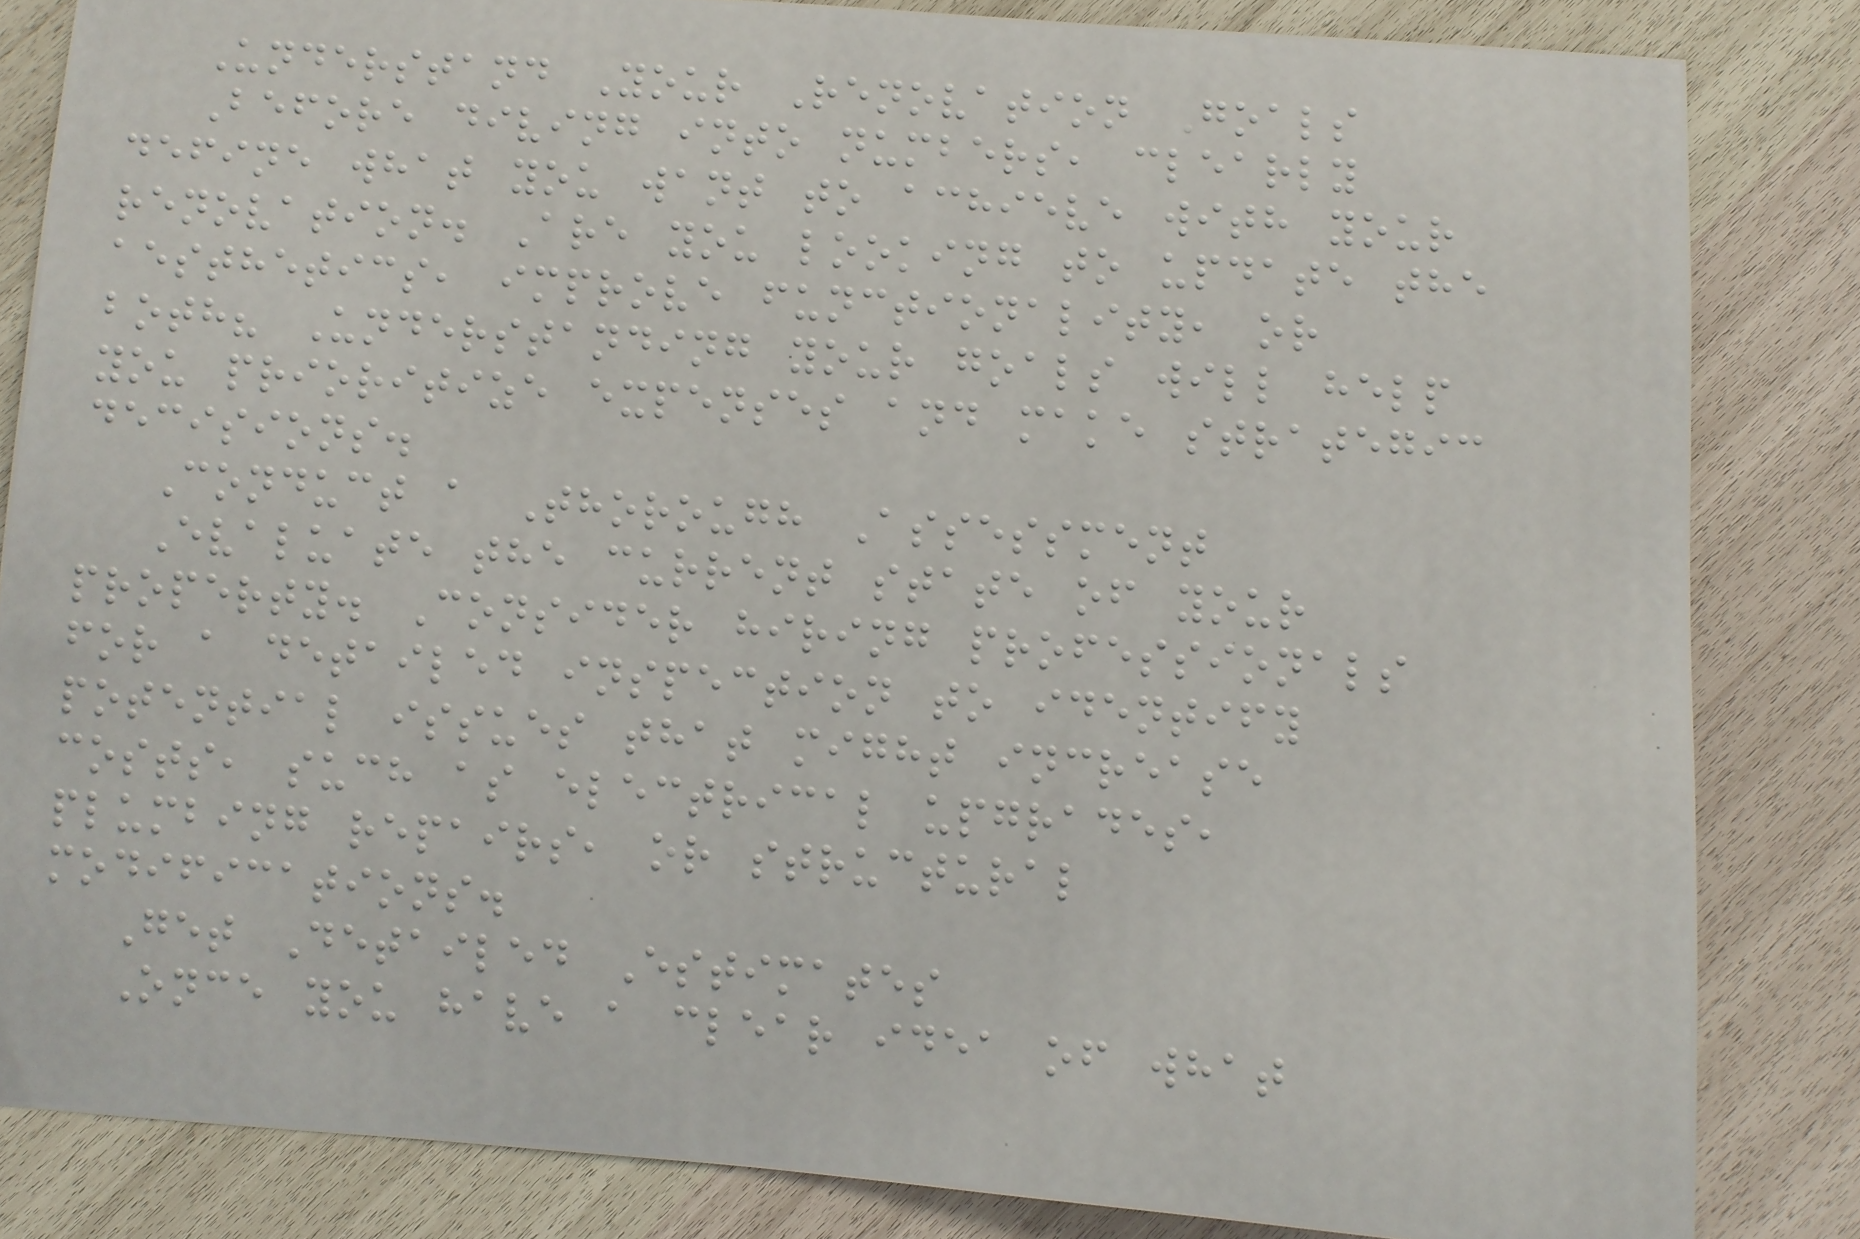Understand Your Renovation Goals
Before diving into numbers, clearly
define what you want to achieve with your
renovation. Are you looking to update the
aesthetics, improve functionality, or
both? Understanding your goals will help
you prioritize expenses and make strategic
decisions.
Conduct a Thorough Assessment
Evaluate the current state of your
property. Consider hiring professionals
for a detailed inspection to identify
potential issues that might increase
costs, such as electrical upgrades,
plumbing repairs, or structural
modifications.
Get Detailed Estimates
Once you have a clear idea of what
